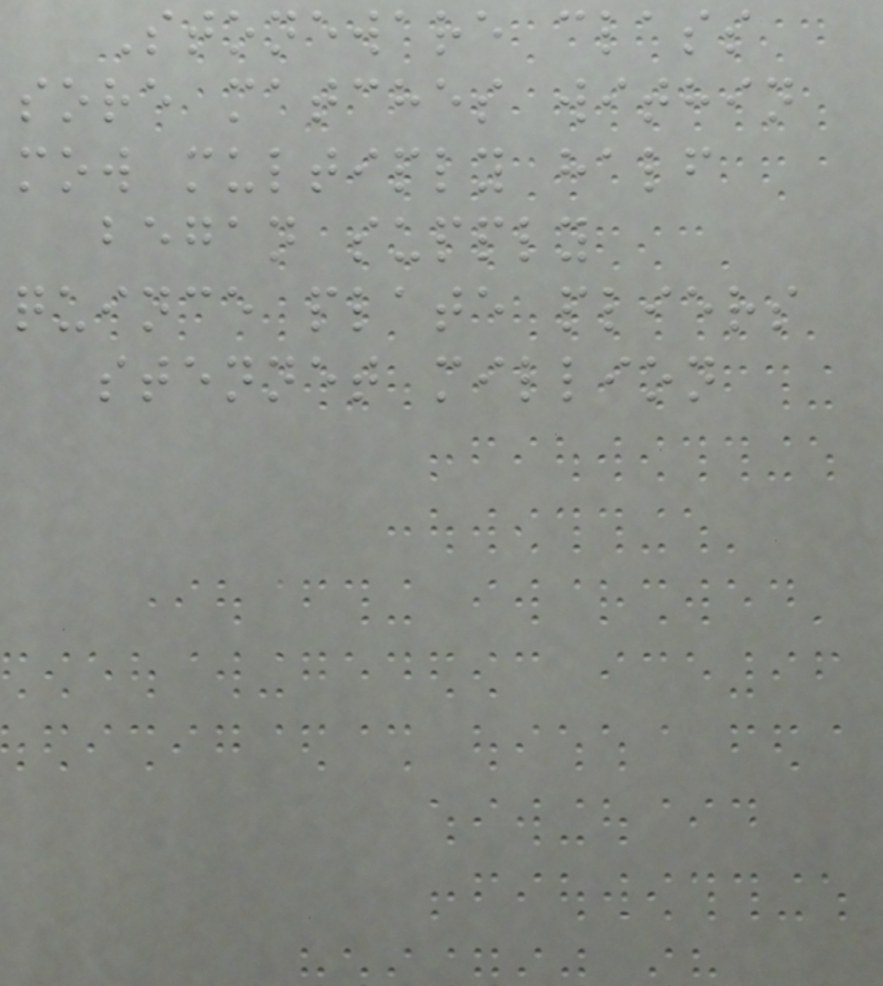Stoneware class
sore matches within
mow multiply half
began supply
quince plate pliers
stennet million
